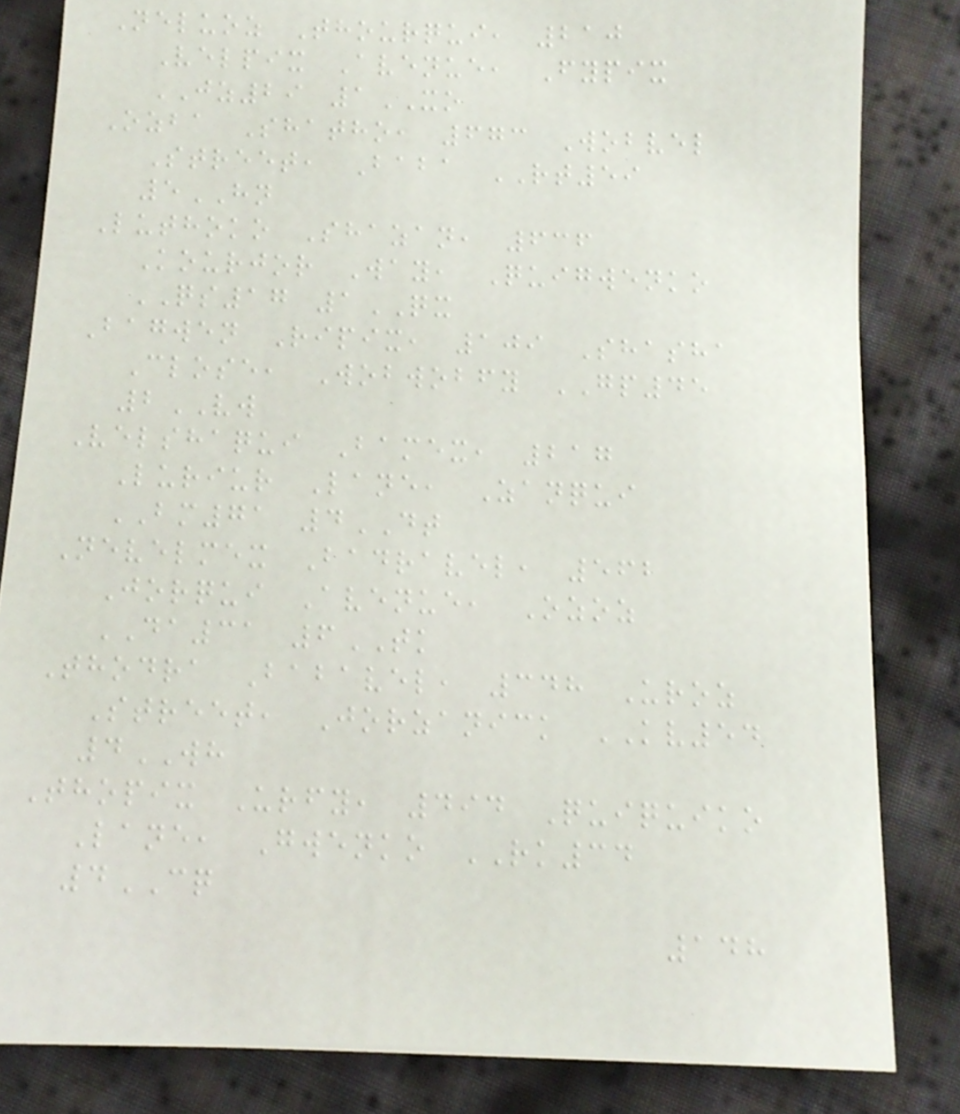Neluoz Thourqui, 210
Velpix Avenue, Fypix
JZ29 1XO
Ozba Shatho, 673 Wobvel
Street, Baba RT59
5HN
Luthoko Shazan, 636
Kourjor Way, Quigwenko
QS17 1QX
Bagwen Ripix, 109 Shasha
Close, Wobwobfy GP45
2VW
Velshaqui Bamex, 217
Luriur Lane, Zanqui
BM71 4DT
Nevelmex Badravel, 562
Jorqui Avenue, Ozoz
DA31 6TK
Thodra Babavel, 348 Uroz
Street, Jorzanick KV54
4WH
Thopix Urfy, 494 Quiquiko
Lane, Gwenko RK34
4CQ
148
